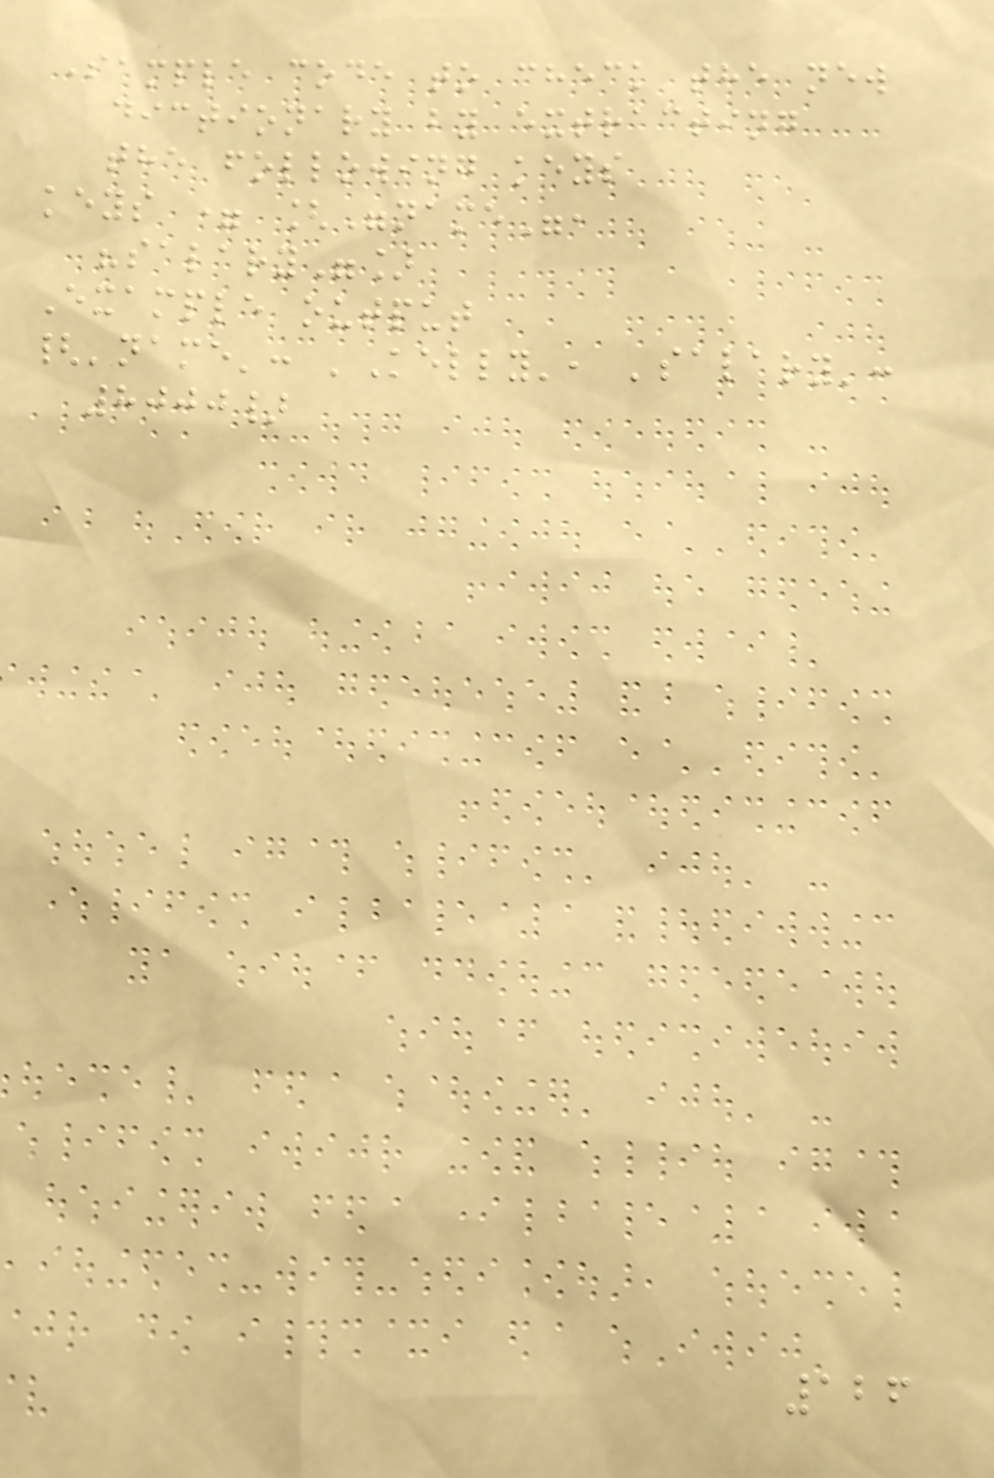Sample code to check the new
dictionary by extracting
the following keys
keys = ["name",
"salary"]
Example output
{'name': 'Kelly', 'salary':
8000}
126
